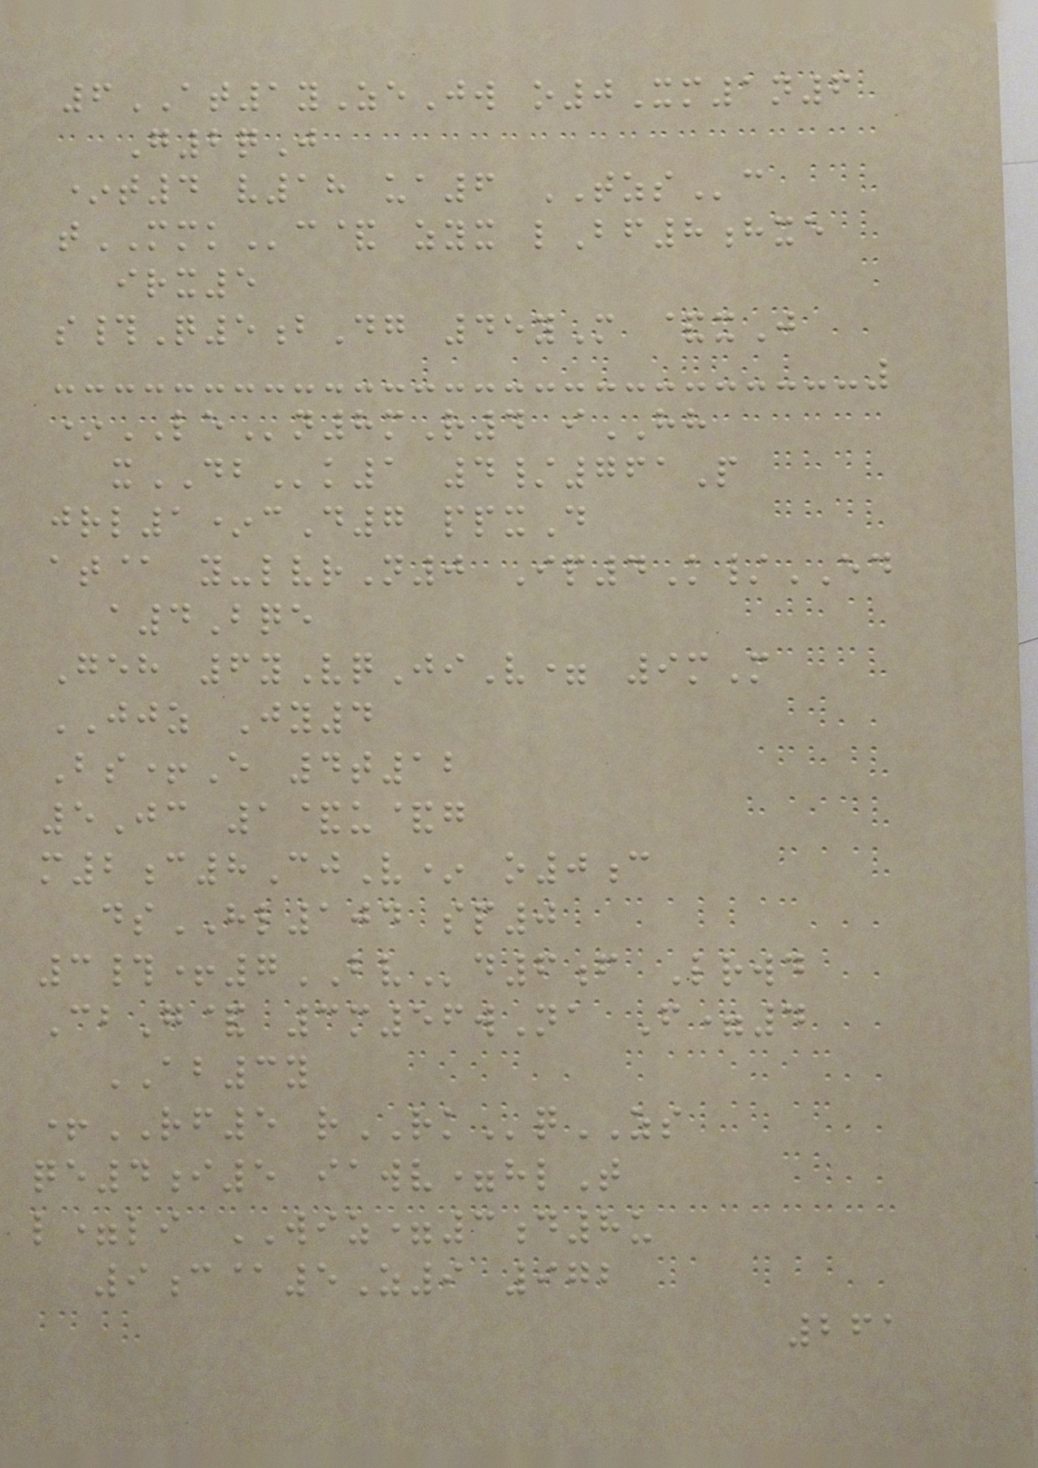6AT1yZeJw o0Xm1n6
G2qJ
*t4 v18 ua6 TZSc
tMMKc& zyx lBf8hxe
irx5
s#Q5bDg 45yM &xJ
*LEn8mR4 iHH
xDBk1 4/761P
jrl1*cD7 ppxD
at@ y-lvrN0 Ip4K/ED
a4Bqe
Geh 6yVqJiV= 9mM
JJZ Jy4
Bs+E 4t12
5Jc 1&u&g
m2c8CjV* o0c
dsHL104 sp0
3#+7BVd6f Lrwd
CbG& 3m56wNa F=4
AB3y
+RF5 rRKqZS
qe4i5 iawv=hlT
l=li WIZ=3d8u
9c@5Z9 972
261
